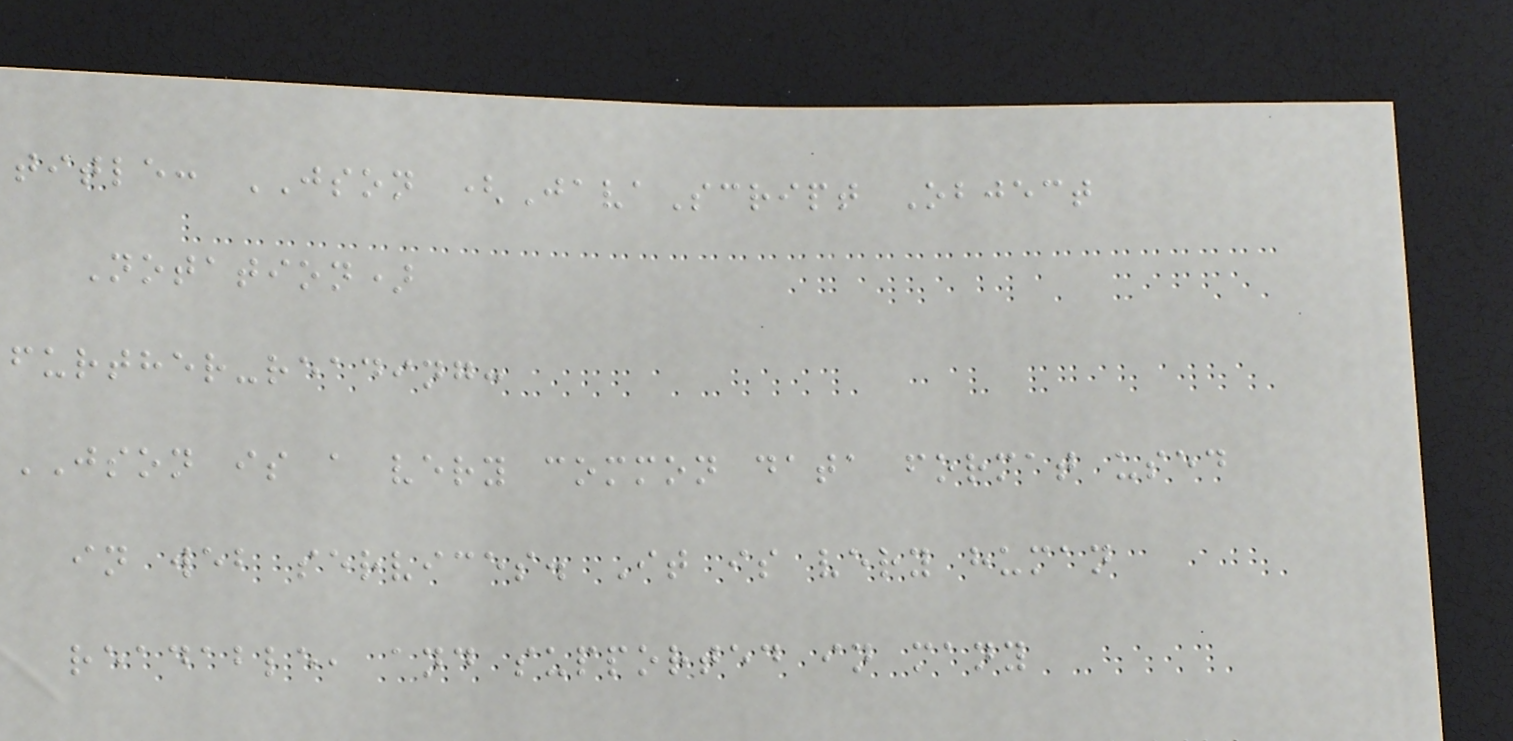title: JSON (JavaScript Object
Notation)
further-reading:
JSON is a very common data format used
in web services. It is very human
readable, and supported in many
